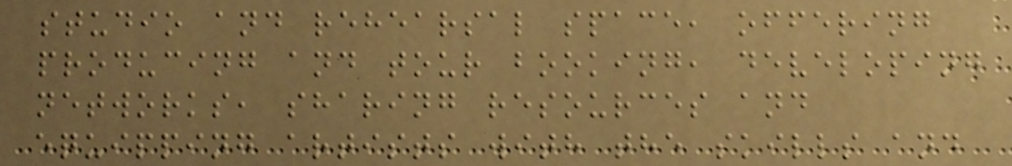studio and rehearsal space, offering
producing and tour booking, developing
networks, sharing resources and
equipping artists with the skills and
